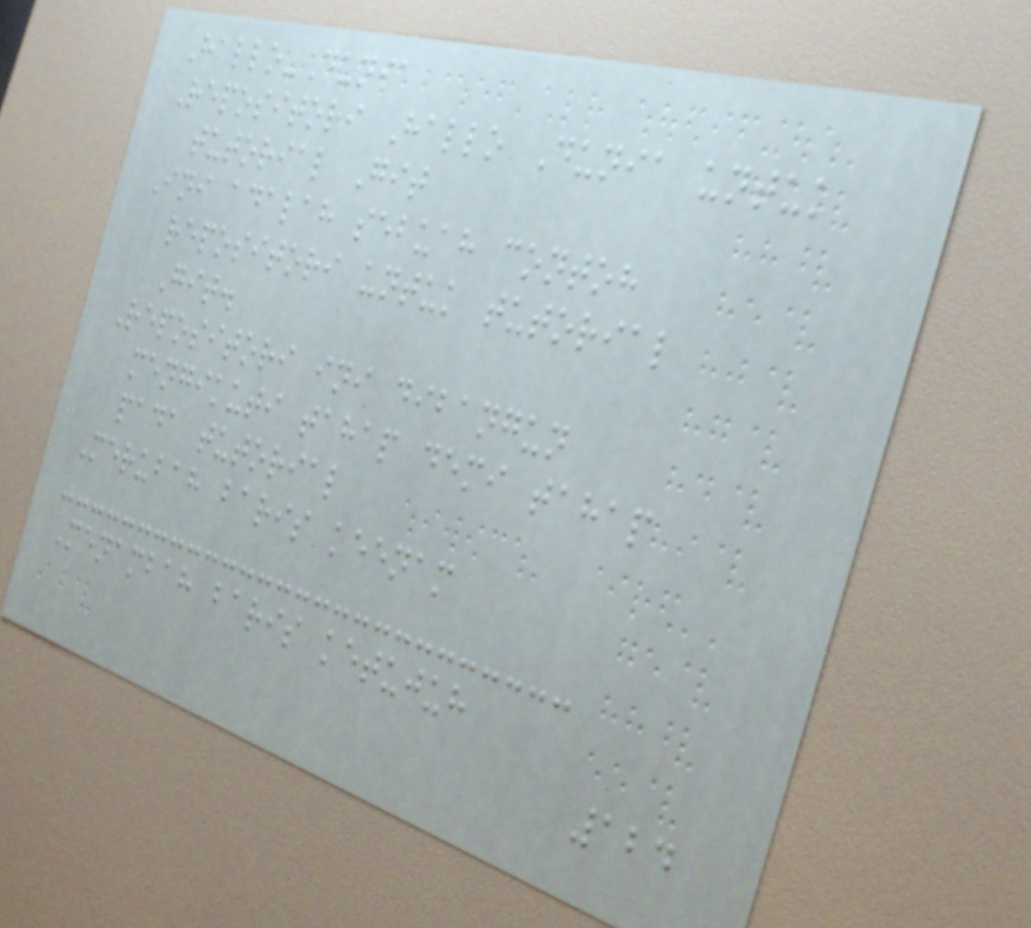Hallo-Dunia
Repositori Hallo Dunia untuk
tutorial Git
Ini adalah sebuah contoh
repositori untuk tutorial
Git.
Repositori ini dibangun
mengikuti tahap demi tahap
pada tutorial
Merubah baris keenam
Menambah baris ketujuh
124
